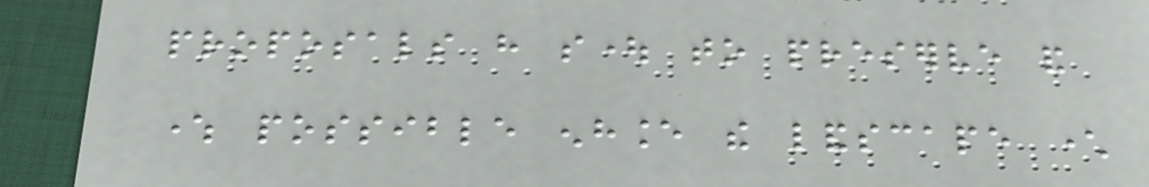proposals have sought to preserve and
where possible enhance the landscape character
